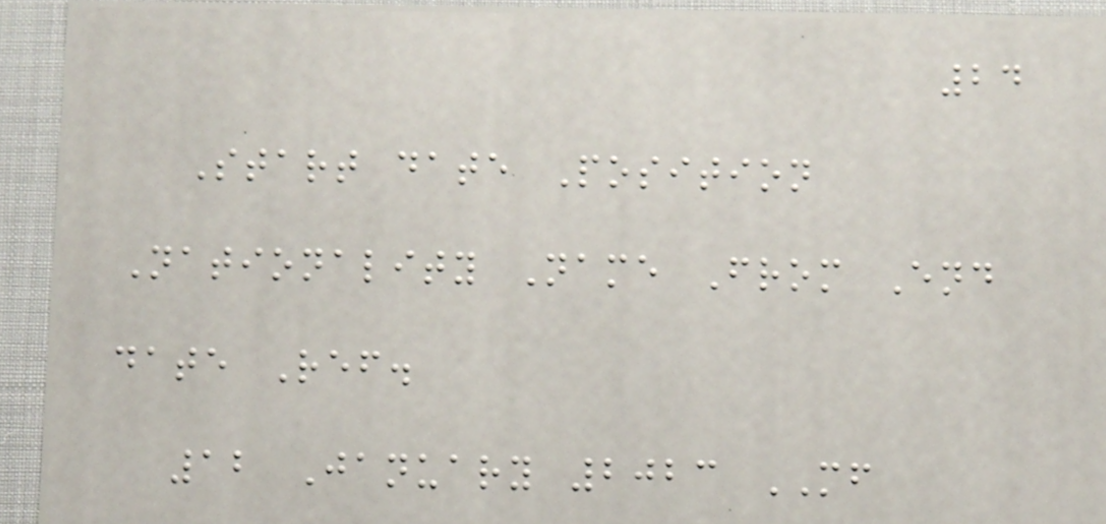24
Start date Position
Nationality Name From End
date Ref.
12 January 2023 MF
